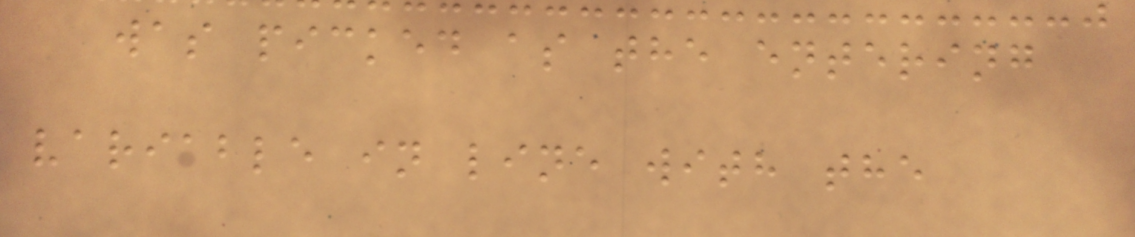was picked as the entering
variable in line with the
